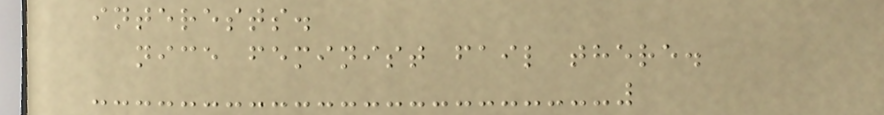interests.
nice feminist fail there.
